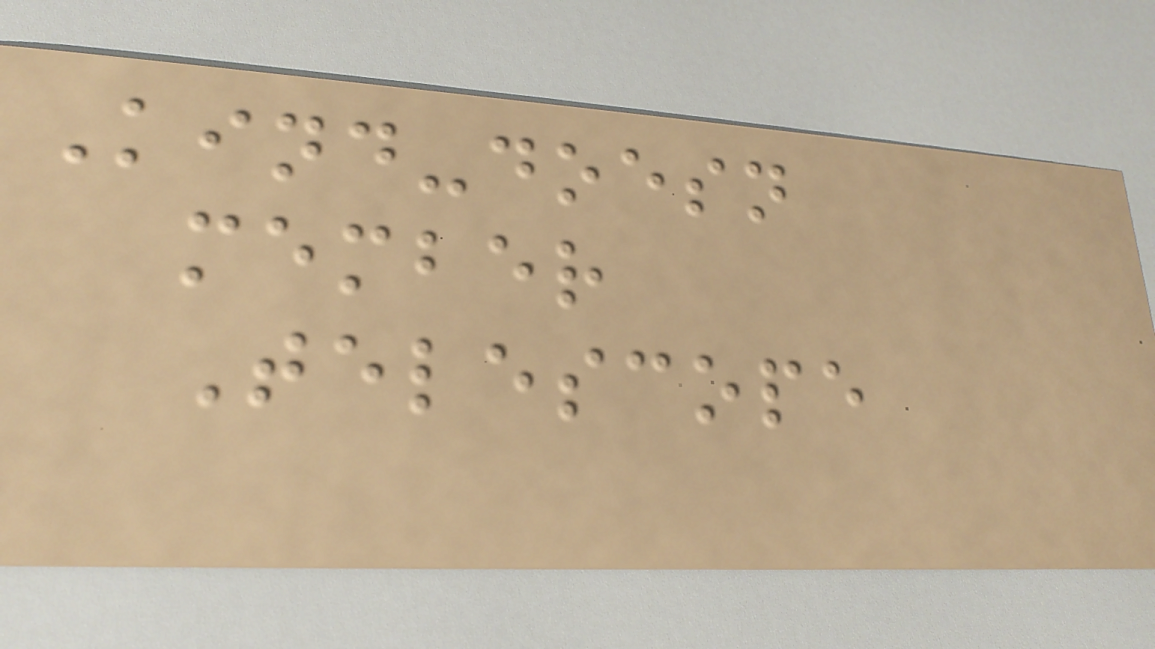Kind-doesn
member
Telescope
